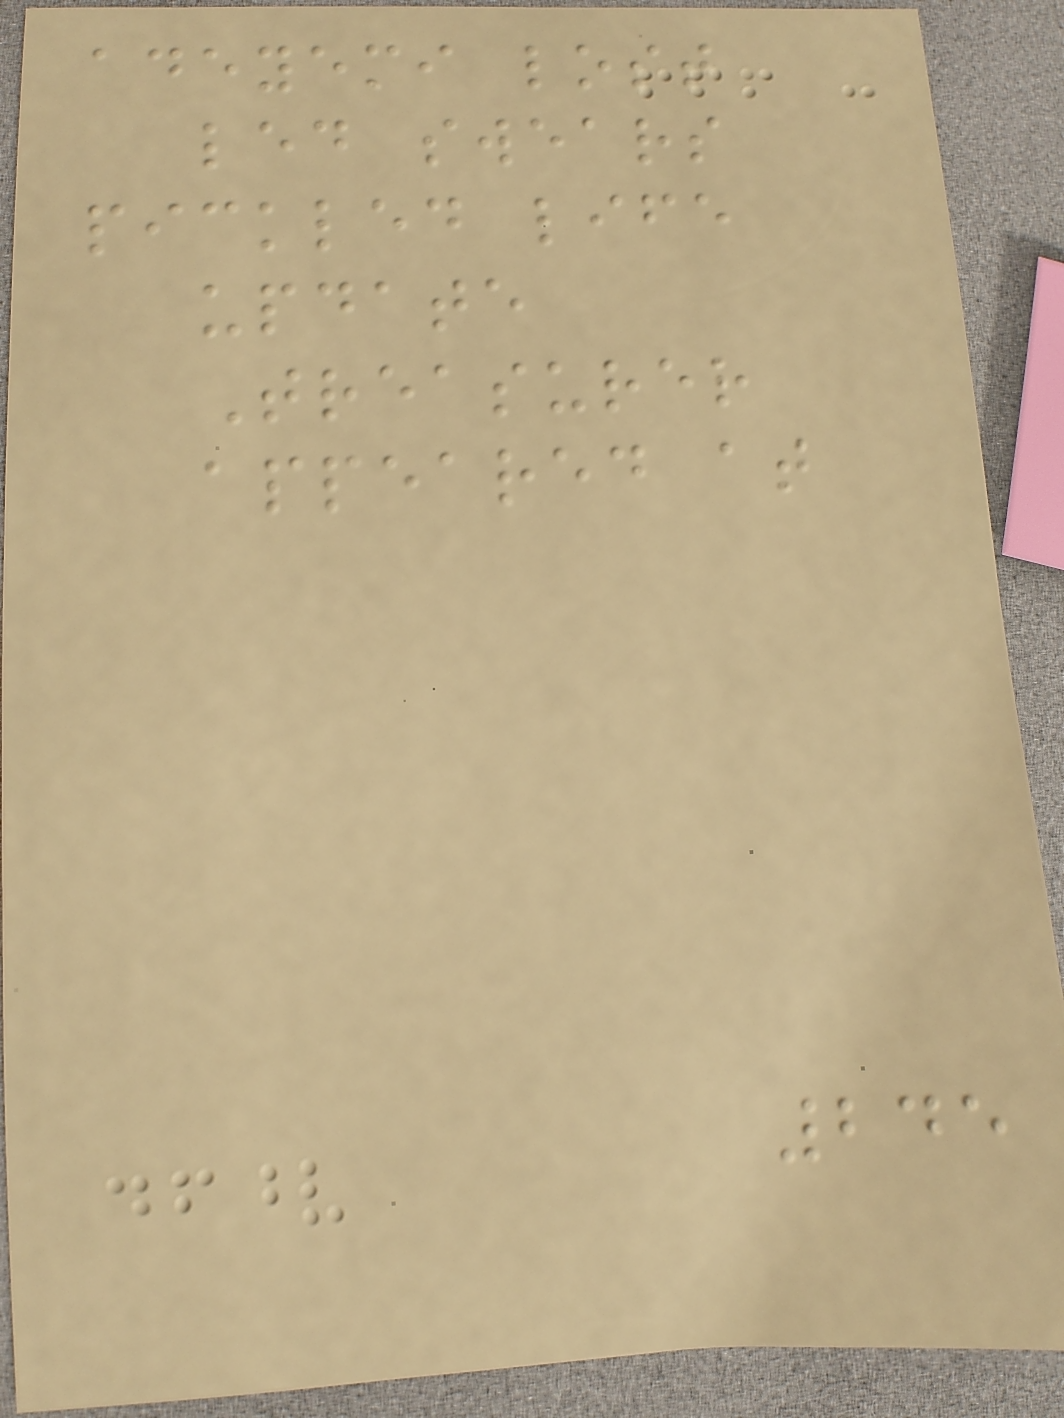adeyemi lost
led swears
pickled life
update
Treasurer
appeared at
245
